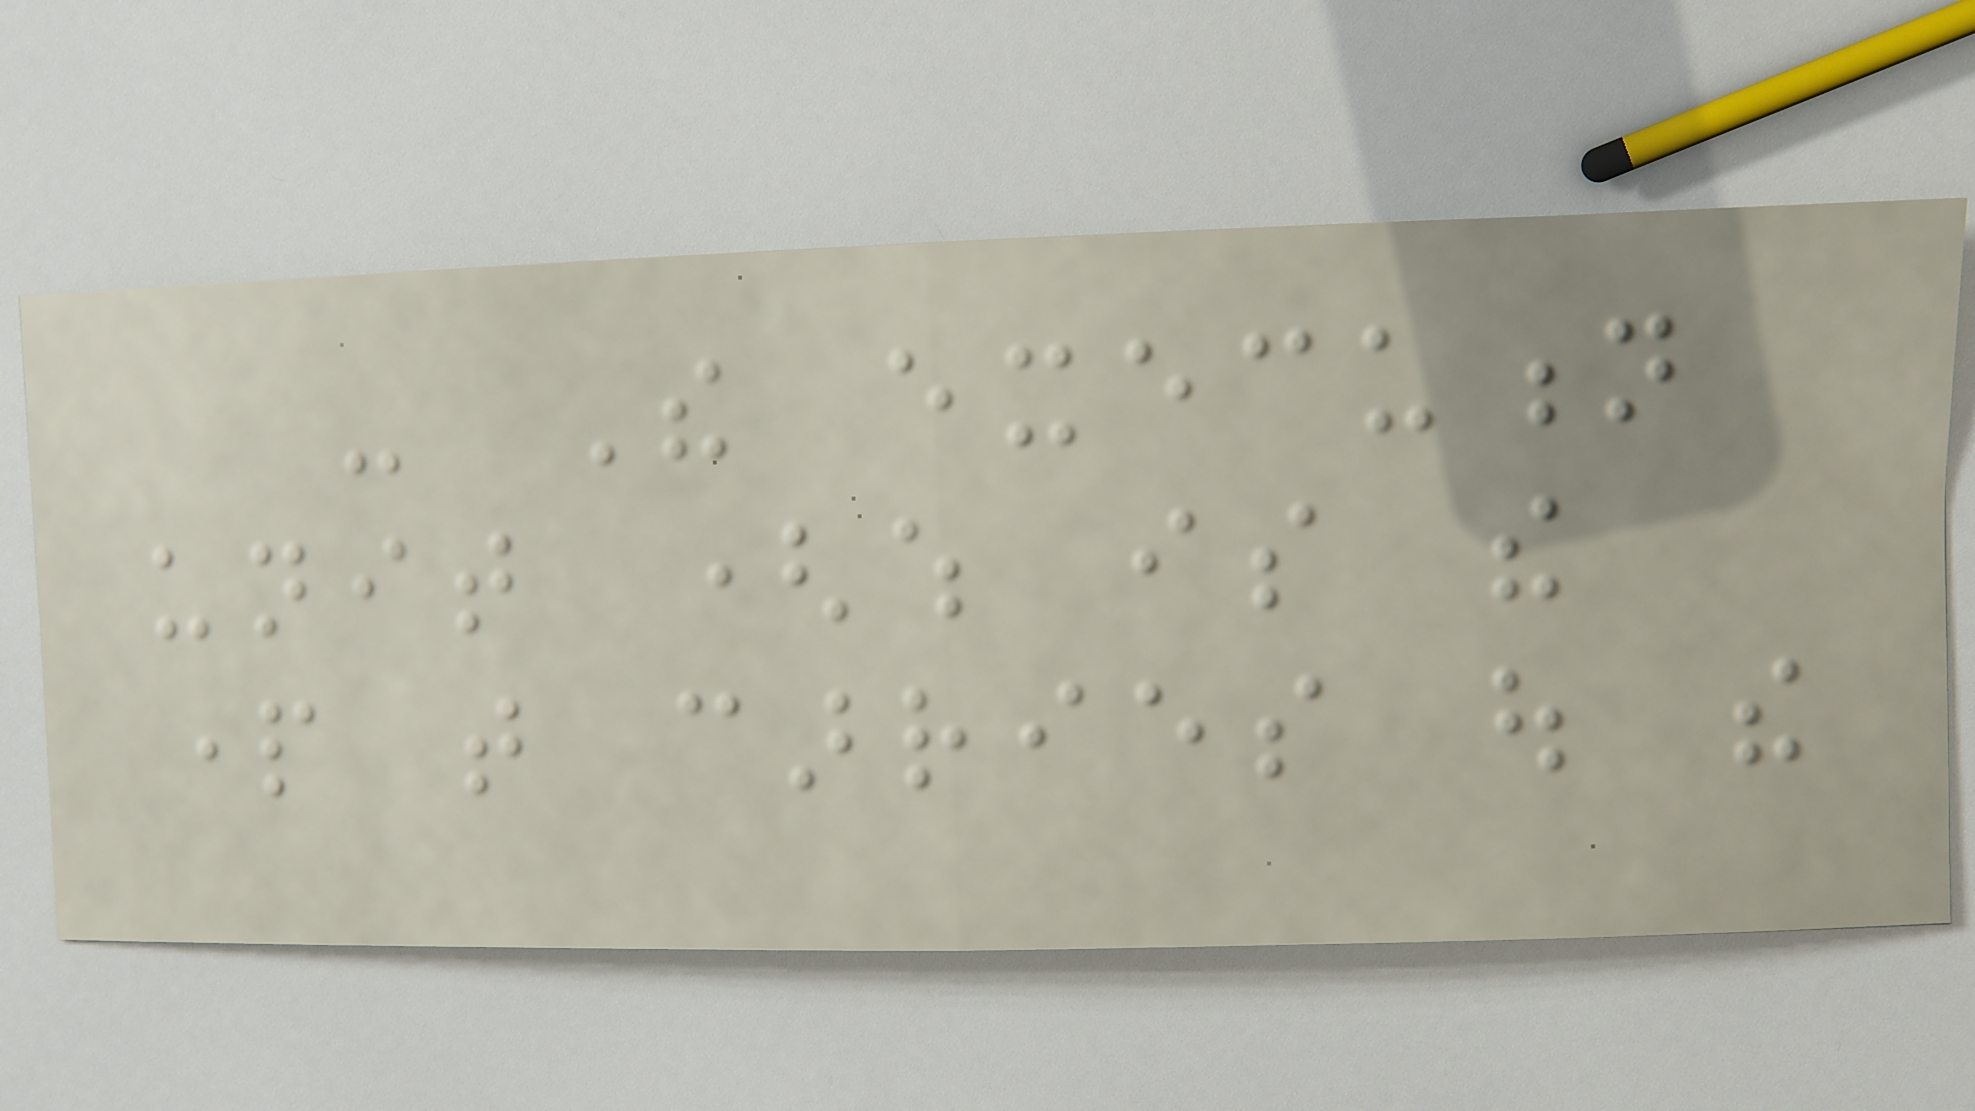- The execution
unit (which is the
part that carries out the
